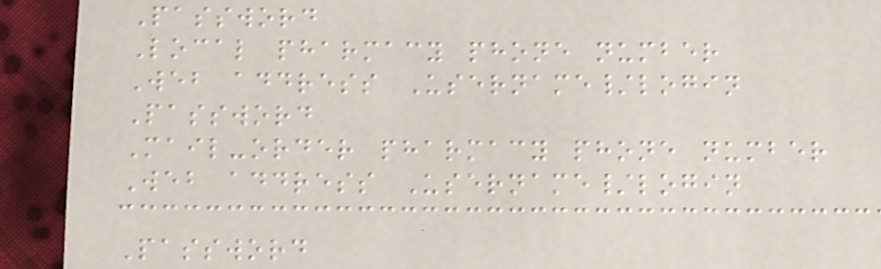Password
Local pharmacy phone number
Web address Username/login
Password
Mail-order pharmacy phone number
Web address Username/login
Password
